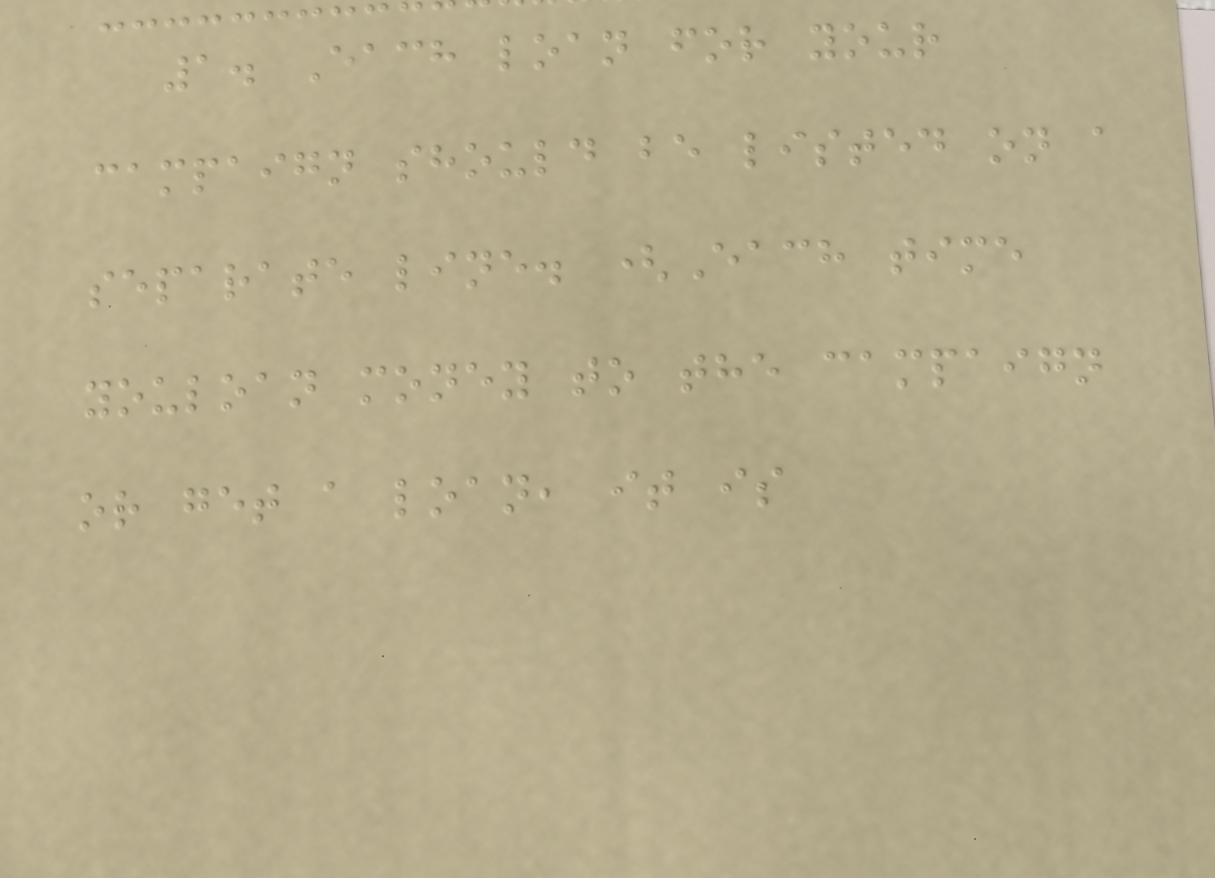1. Each loan for your
campaign should be listed on a
separate line. (Each time
youloan money to the campaign
or get a loan, it is
